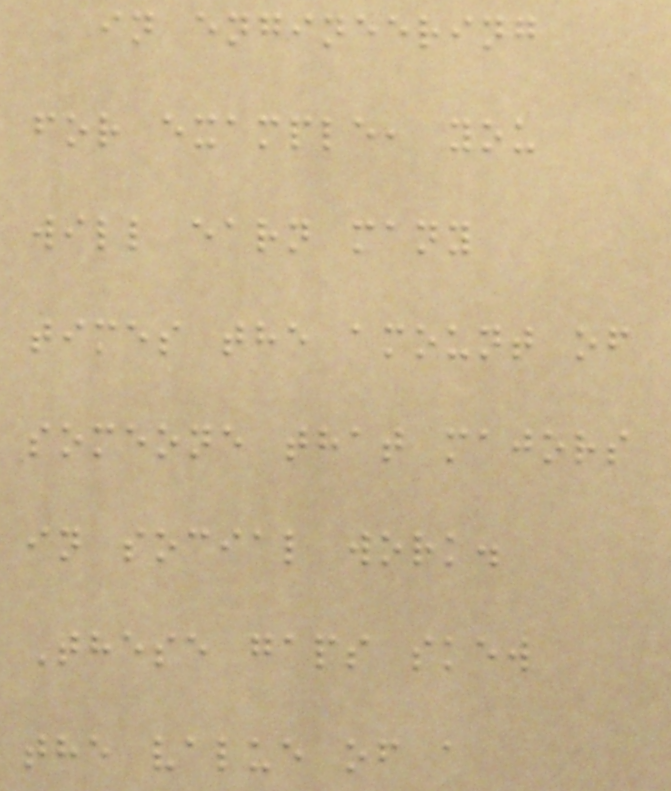in engineering
for example, you
will earn many
times the amount of
someone that majors
in social work.
These gaps skew
the value of a
